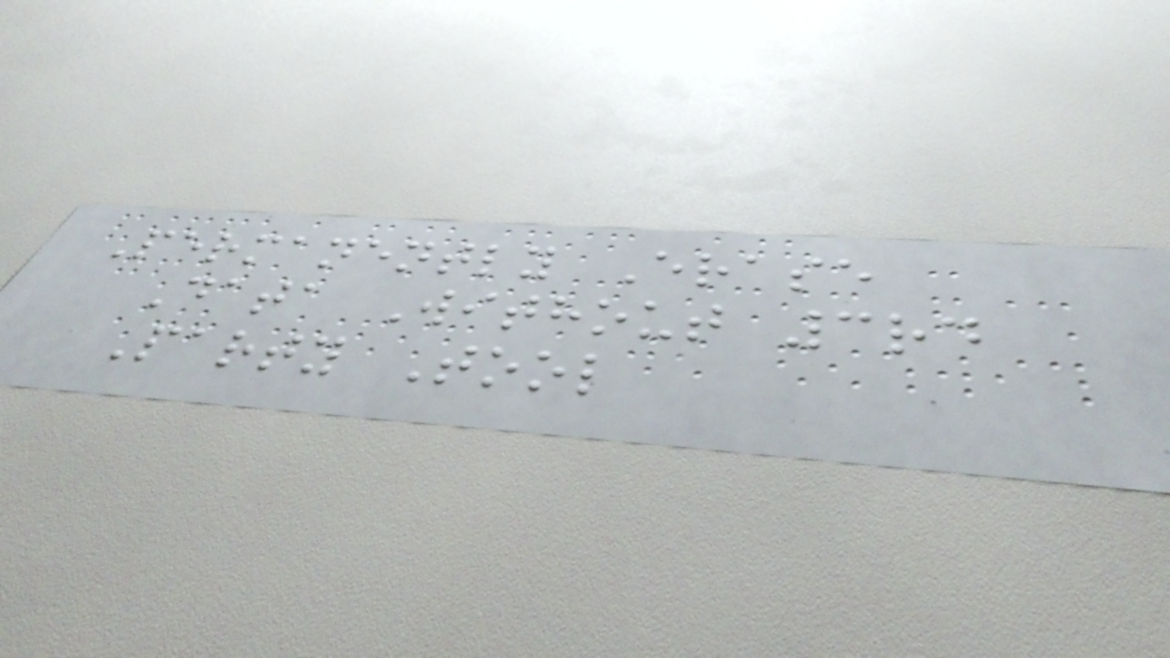Permanently Erase
Data Without 3rd
Party Tool
